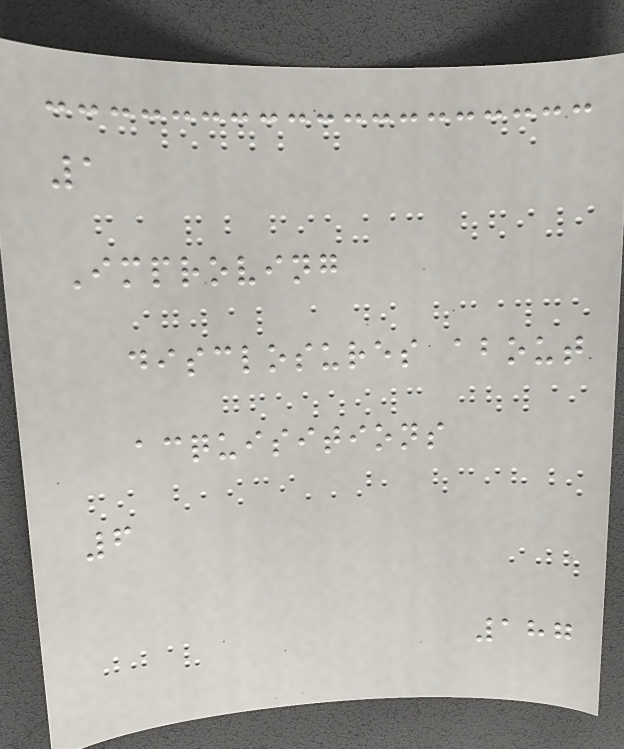1
Improving
disclosures about
acquisitions
6
187
